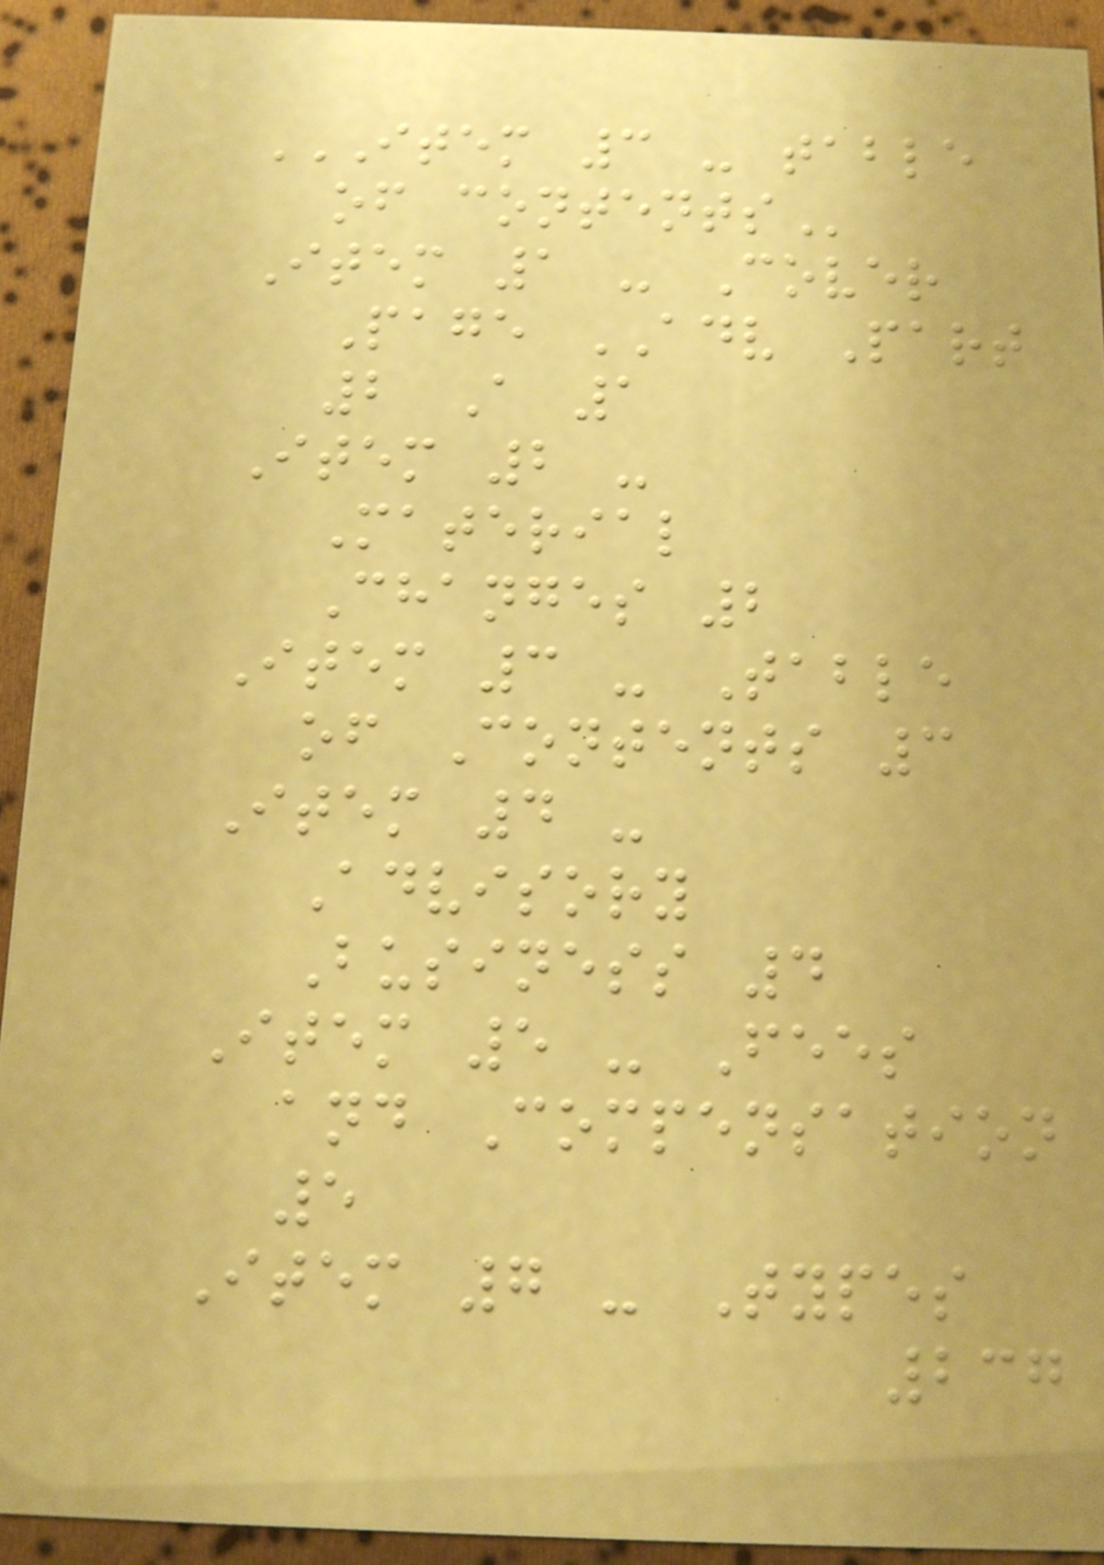ITEM 3 - TABLE
OF CONTENTS
Item 1 - Cover
Page ADV Part
2 A 1
Item 2 -
Material
Changes 2
Item 3 - Table
of Contents 3
Item 4 -
Advisory
Business 4
Item 5 - Fees
and Compensation
5
Item 7 - Types
237
